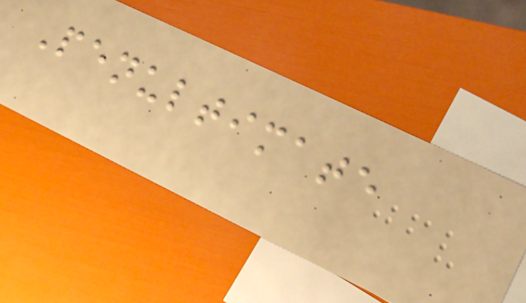Penultimate
